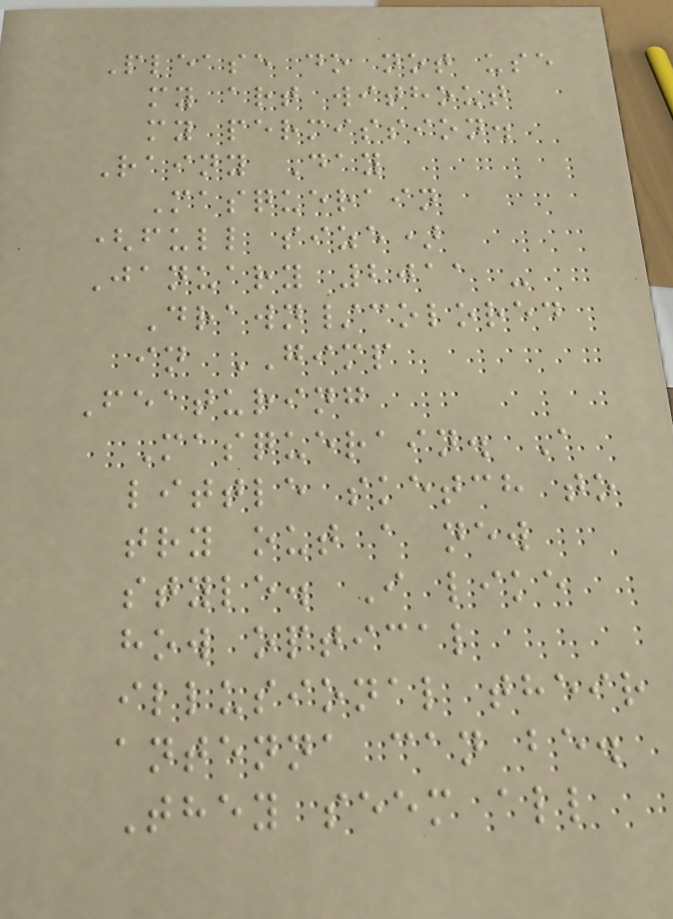Please do not use
my art without
my permission.
Rainy Day
Masquerain
(full size)
January 2011 -
Drawn/colored
in GIMP
Featuring
Masquerain. A
little sketch to
try out a new
style. I like
how optical
illusional their
antenna can be.
They seem all
